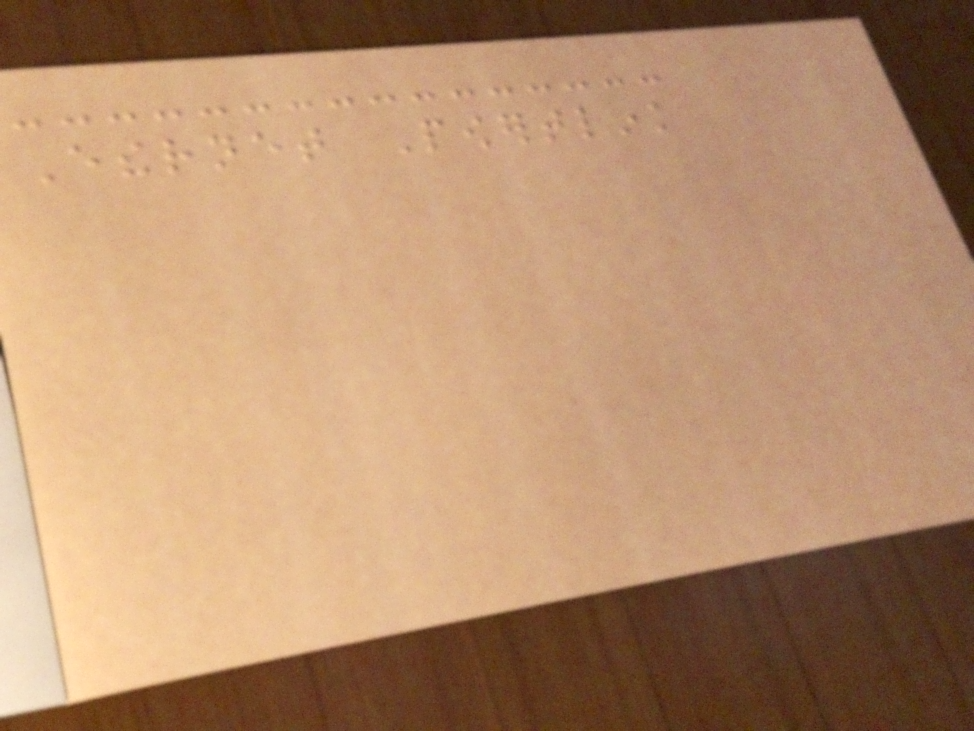Ethernet Powertlink
